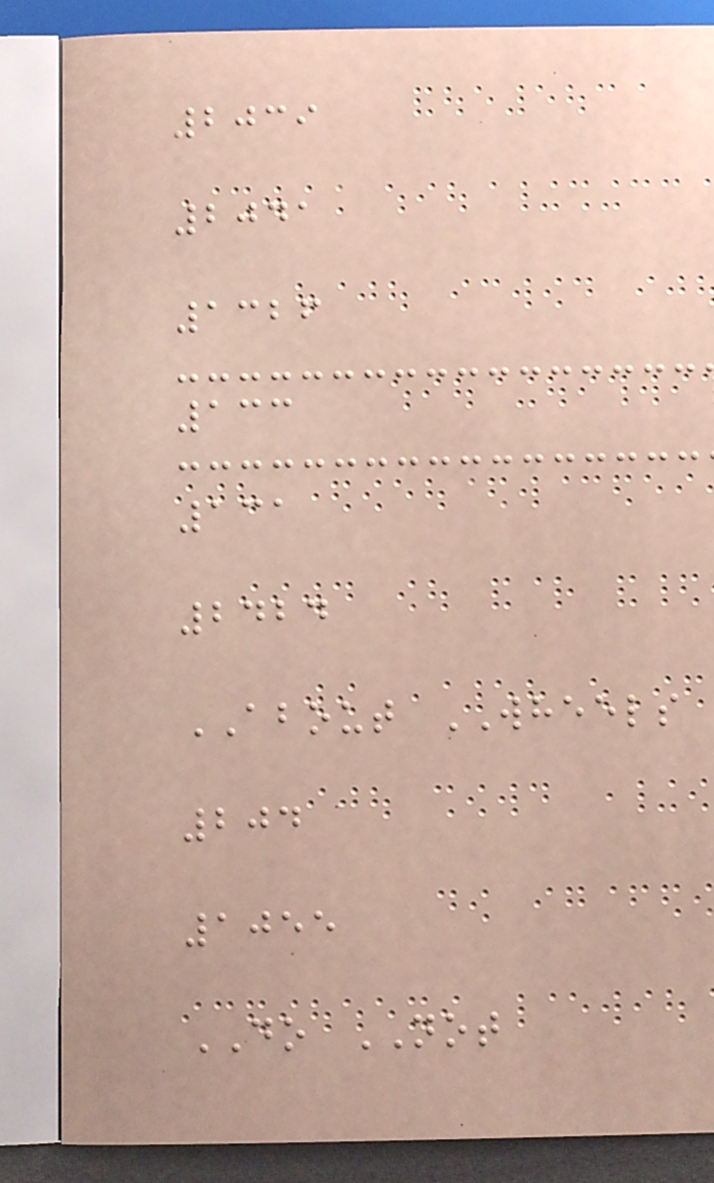2039
2041
1326
133
131
2424
ABOUT WHEELS
204
1055
DO NOT
